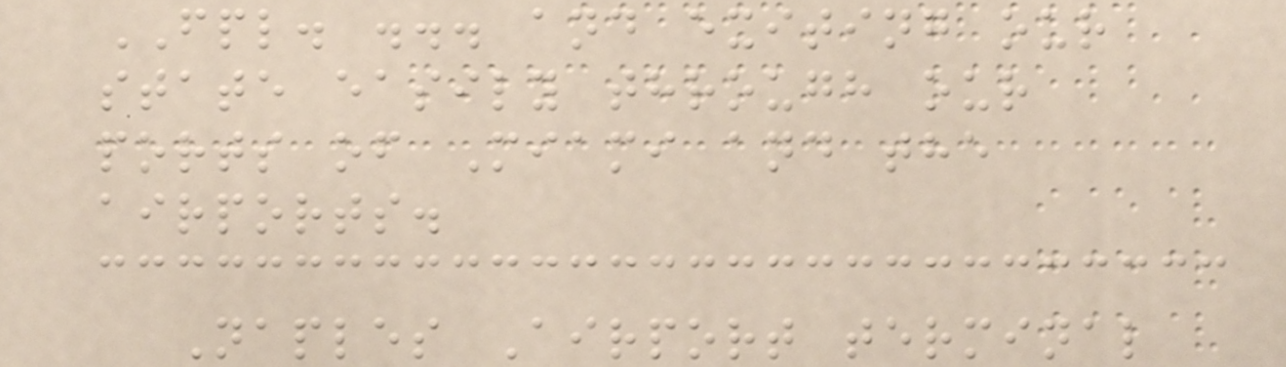FPL. ... and exiting our
state easily through our
ports of Miami and the
airports.
Naples Airport terminal
